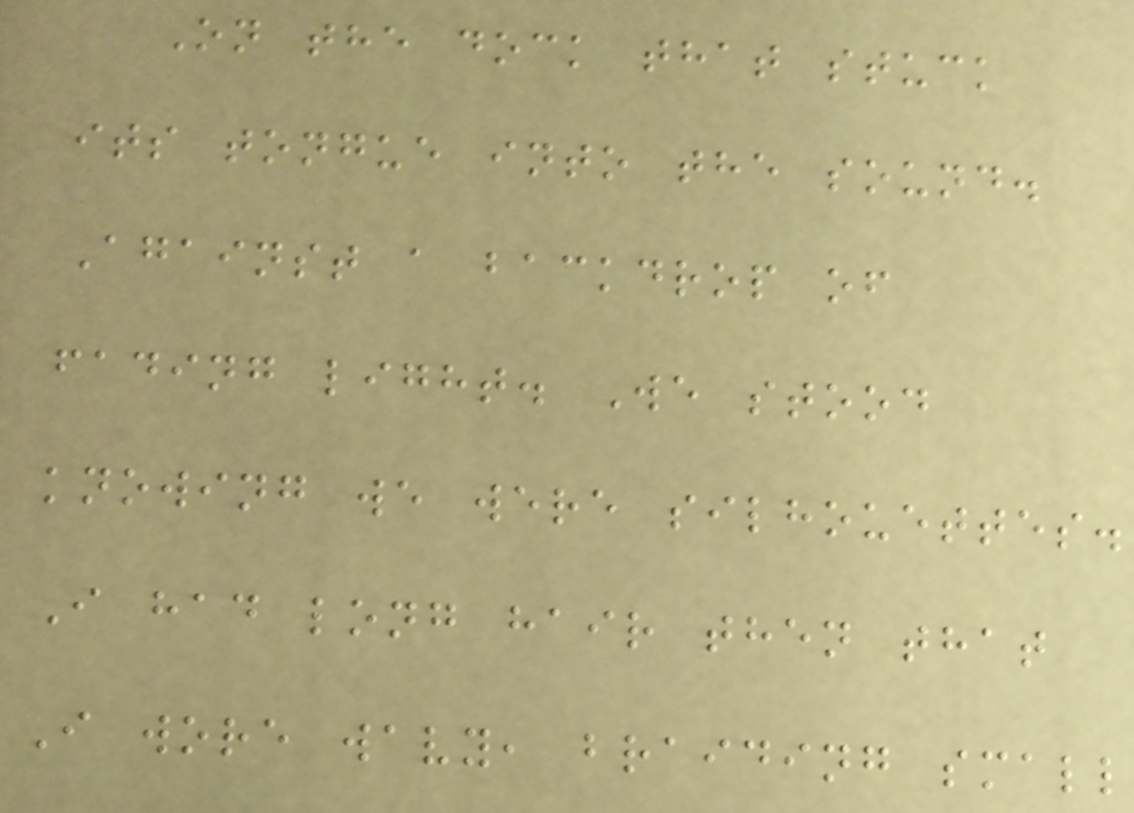On the dock that stuck
its tongue into the sound.
Against a backdrop of
fading light. We stood
knowing we were silhouettes.
I had long hair then that
I wore wavy, braiding small
